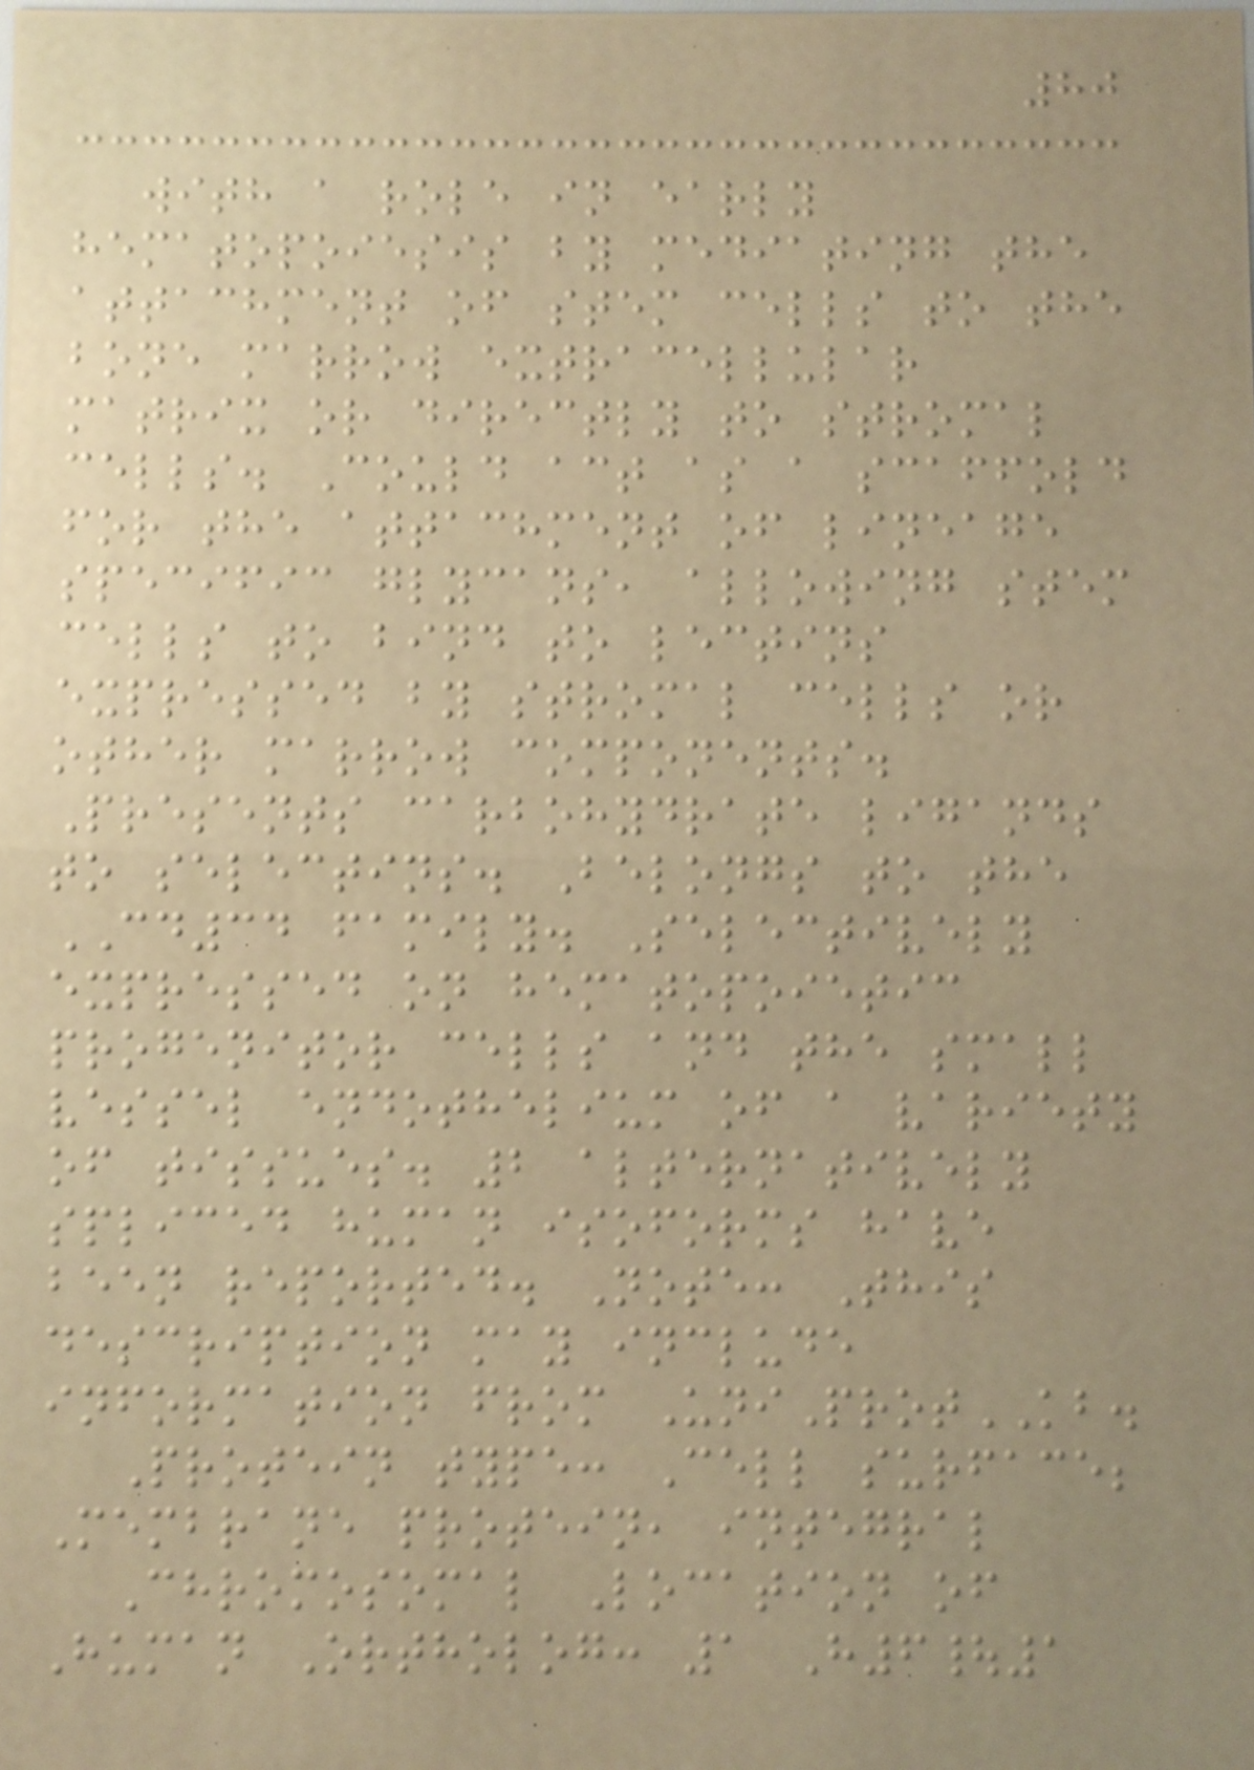80
with a role in early
hematopoiesis by mediating the
attachment of stem cells to the
bone marrow extracellular
matrix or directly to stromal
cells. Could act as a scaffold
for the attachment of lineage
specific glycans, allowing stem
cells to bind to lectins
expressed by stromal cells or
other marrow components.
Presents carbohydrate ligands
to selectins. Belongs to the
CD34 family. Selectively
expressed on hematopoietic
progenitor cells and the small
vessel endothelium of a variety
of tissues. 2 alternatively
spliced human isoforms have
been reported. Note: This
description may include
information from UniProtKB.
Protein type: Cell surface;
Membrane protein, integral
Chromosomal Location of
Human Ortholog: 1 H6|1
